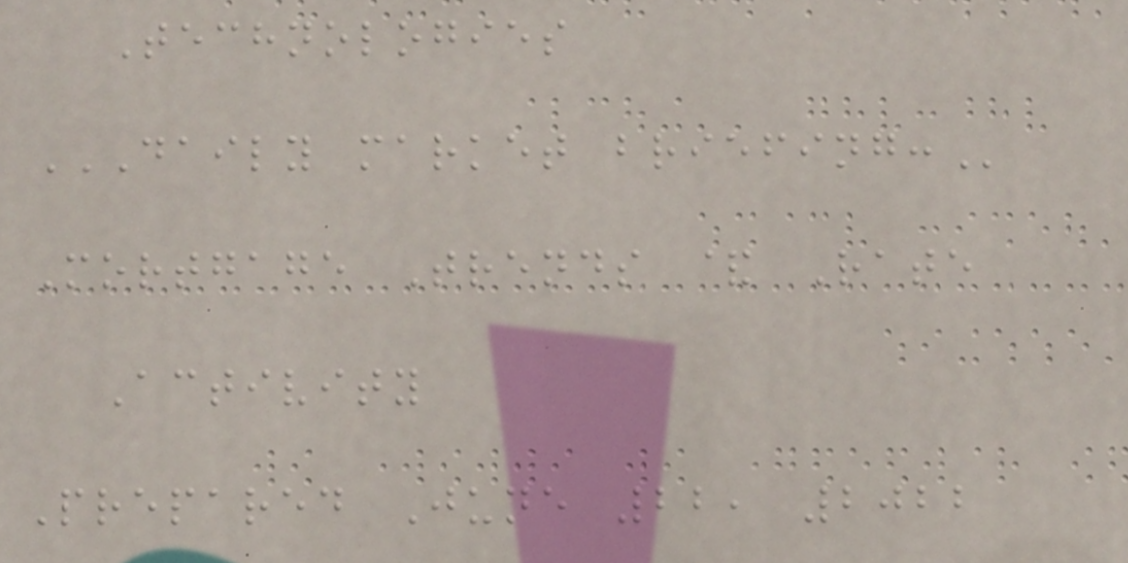Technologies
DAILY MARKET BRIEFING:
Mortgage Trends & Rate
Activity
Prepared June 22, 2022
